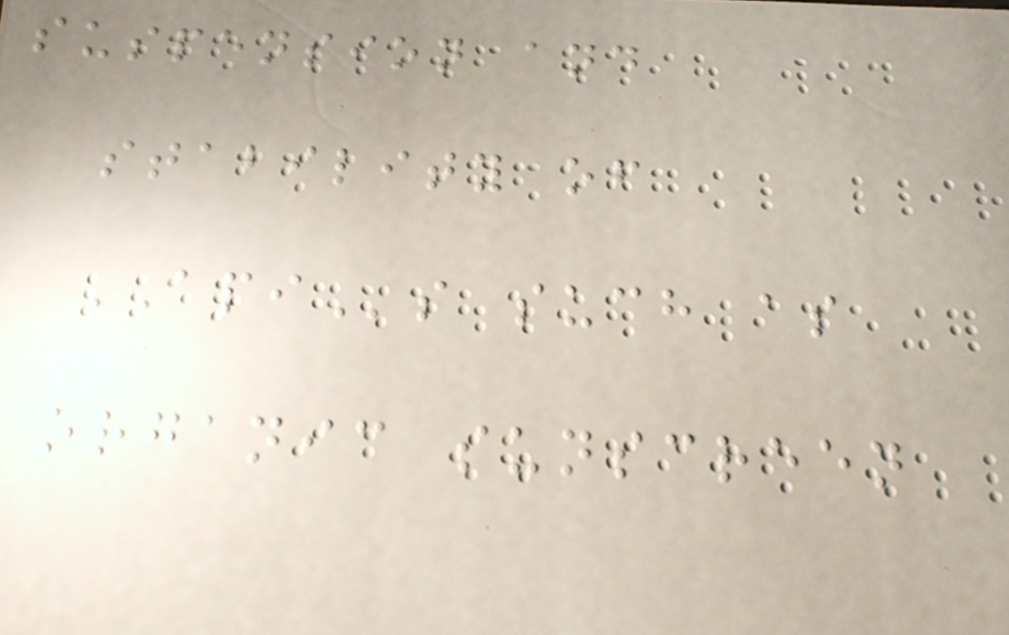suspension and
stability of
APIs such as
organic sunscreen
